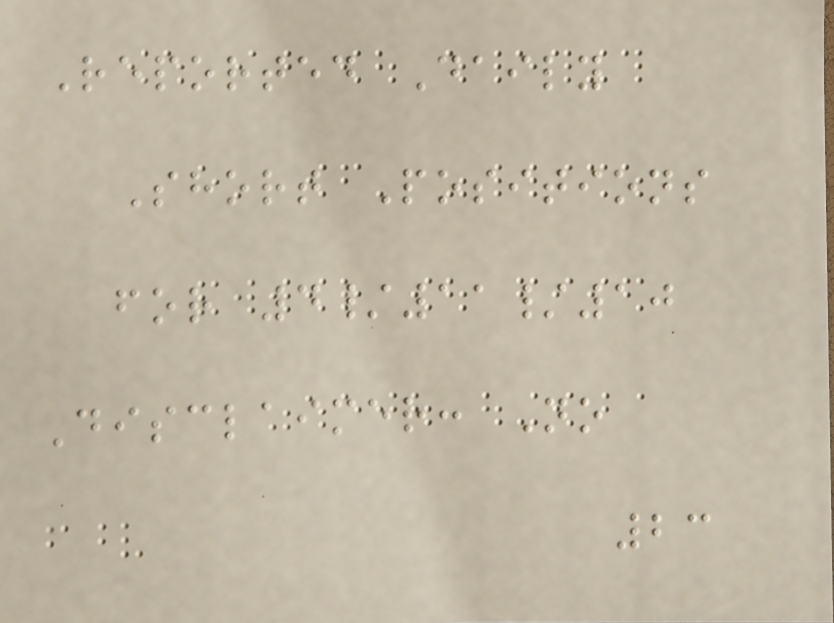Reported Daily
Short Positions
for 4/11/10
Disclaimer: No
23
